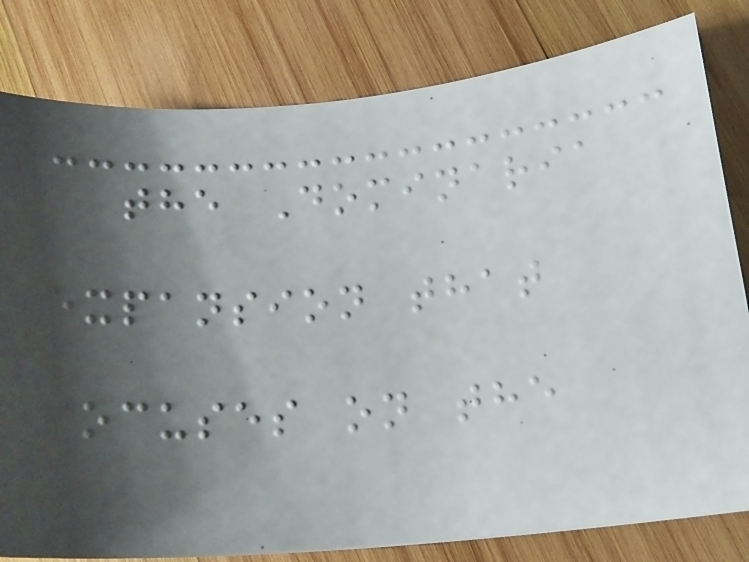the Dominaria
expansion that
focuses on the
